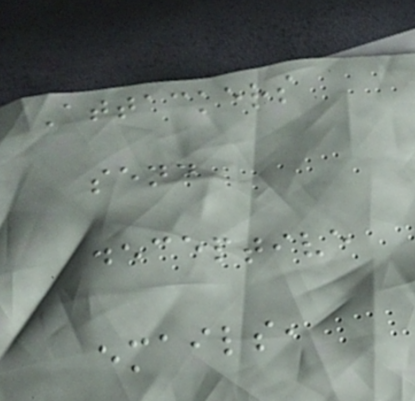Attackers
send
deceptive
emails,
